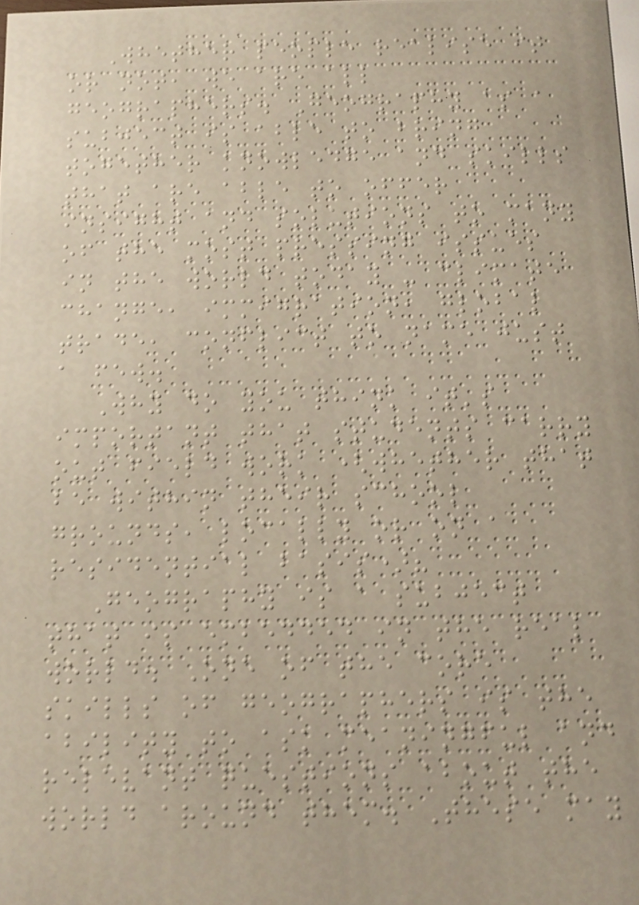Whether people realise it
or not, we are all
geographers. Geography as a
subject is able to bring
together knowledge and skills
that are able to offer
insight and solutions to many
of the most pressing issues
in the world today - climate
change, immigration, global
trade, conflict to name just
a few.
Why do you think it's
important that students carry
out field work (whether that
be within their school
grounds, locally or on a
residential basis)?
Geography is a subject
that is embedded in the real
world. One of the core
skills of geographers is the
ability to ask meaningful and
relevant questions about the
world around them. These may
